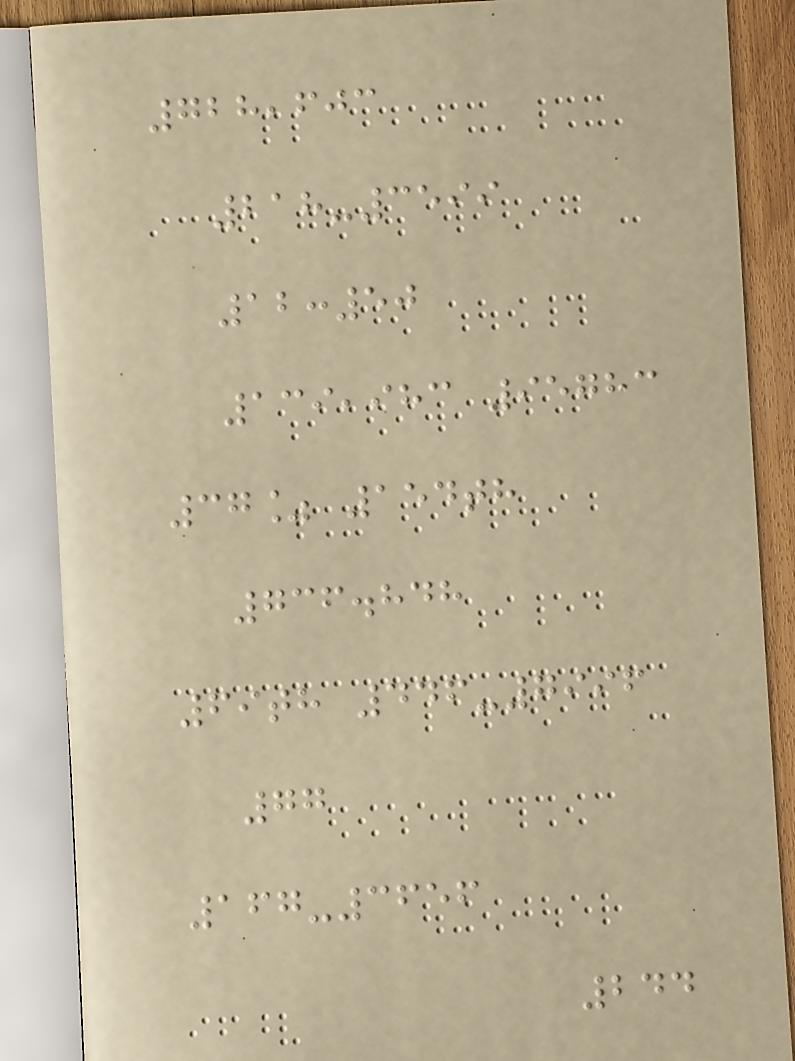728,603
218-3599
12:50
139,983 95783
37% 154th
736.848
69th 446-7996
77
167-3656
244
